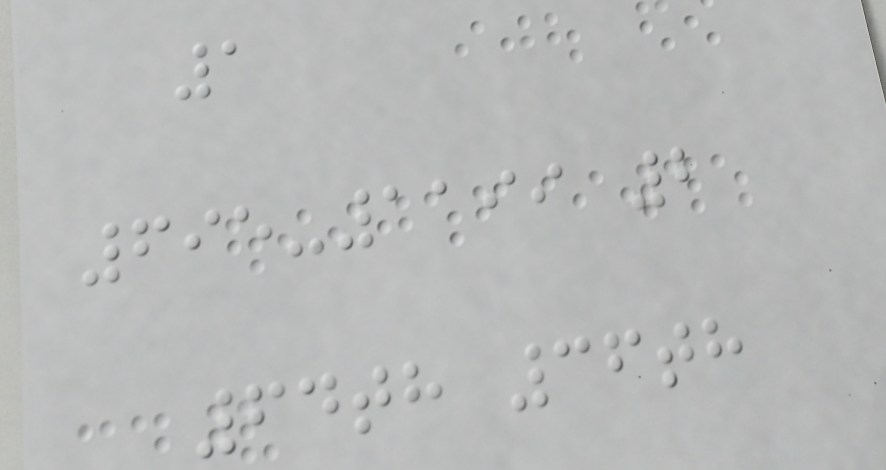1
695-1199 2
64th 36th
